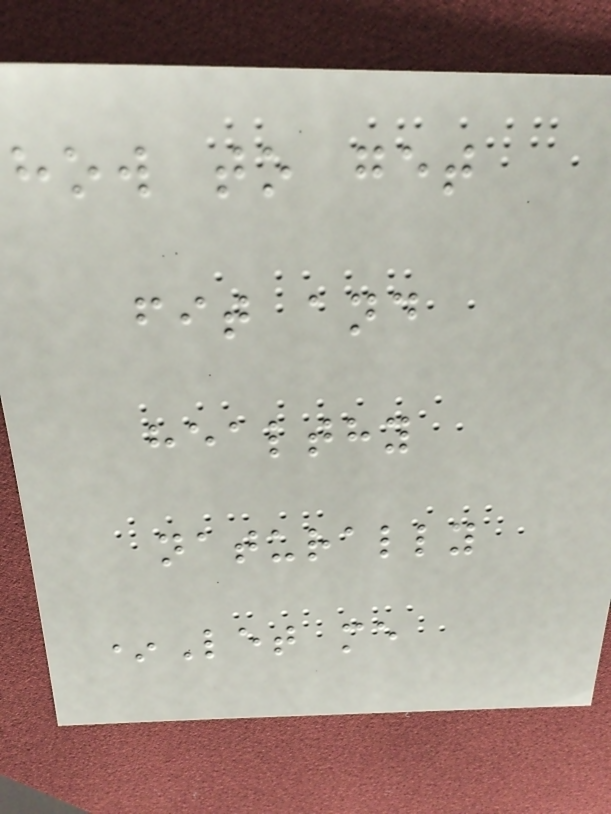how to get
fit and
healthy
naturally
*Let me
